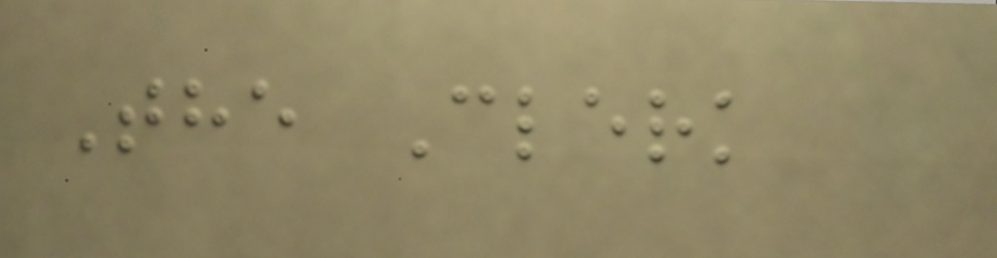The Clerk
